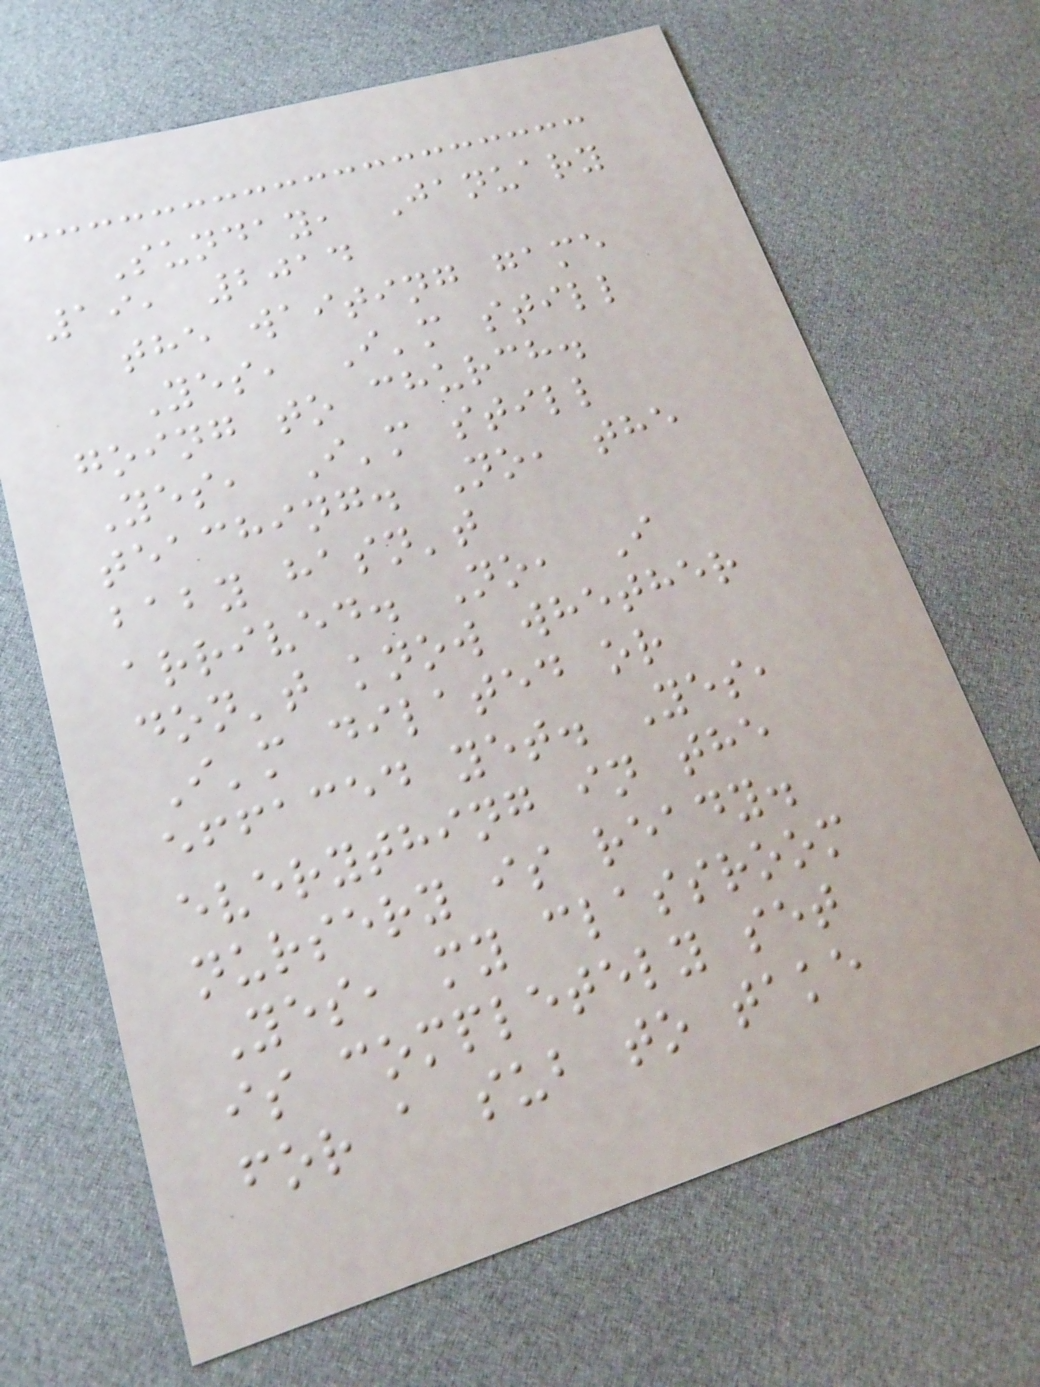Sunday, January
19, 2014
the waiting game
Yes, I'm still
going to church.
Yes, I'm still
teaching. No, the
baby hasn't
arrived. No, I
don't know whether
I'm dilated or
effaced yet. Yes,
everything in the
nursery is ready.
Yes, my classroom
is completely set
for a sub to take
